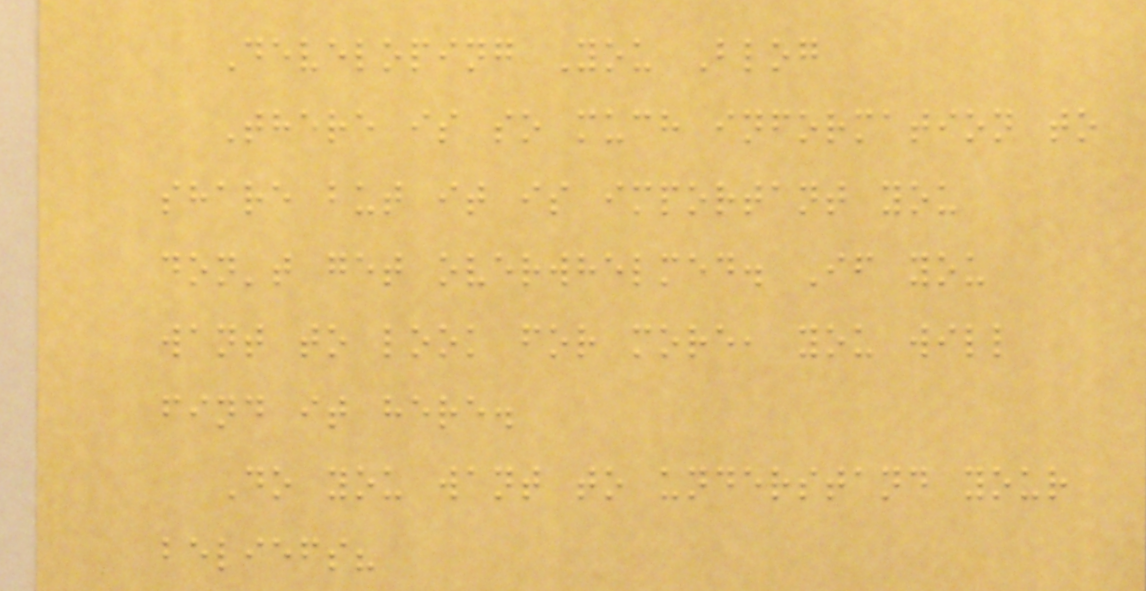Developing You Blog
There is so much information to
share but it is important you
don't get overwhelmed. If you
want to look for more, you will
find it here.
Do you want to understand your
beliefs?
